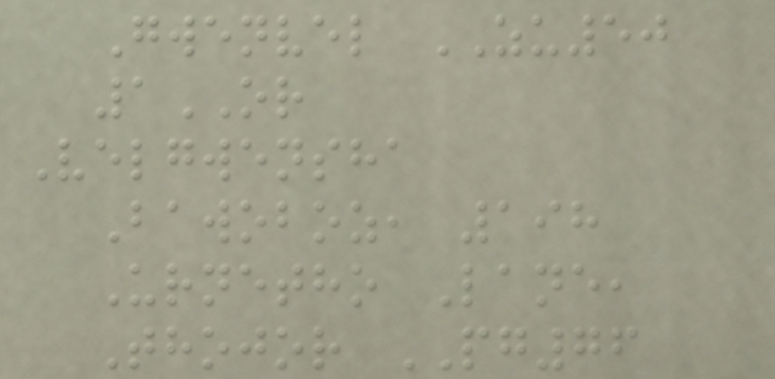Gwenvel ZU50
1OR
Velgwensha
Bawoboz, 198
Urnetho Lane,
Thojor PG76
